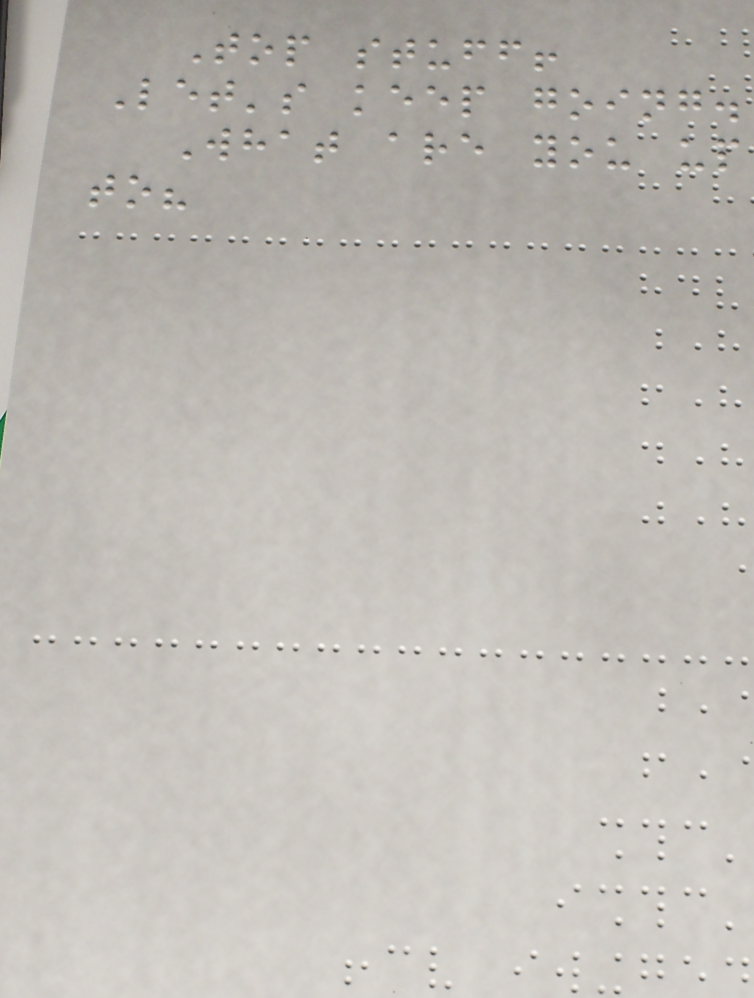Top stuff!
Let's keep going.
What are you up
to?
